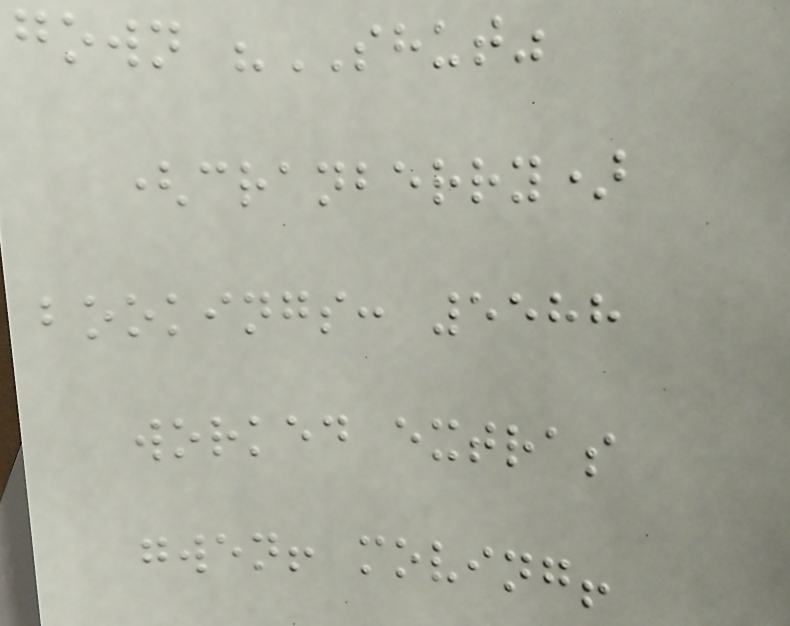gown "SHUT"
(cranberry)
bookings: 5588
worked extras
gwen! moving!
